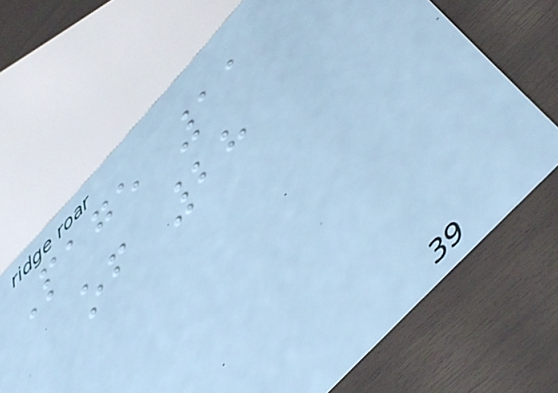Page 11
of 28
